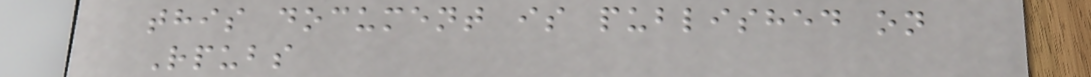this document is published on
Rpubs
